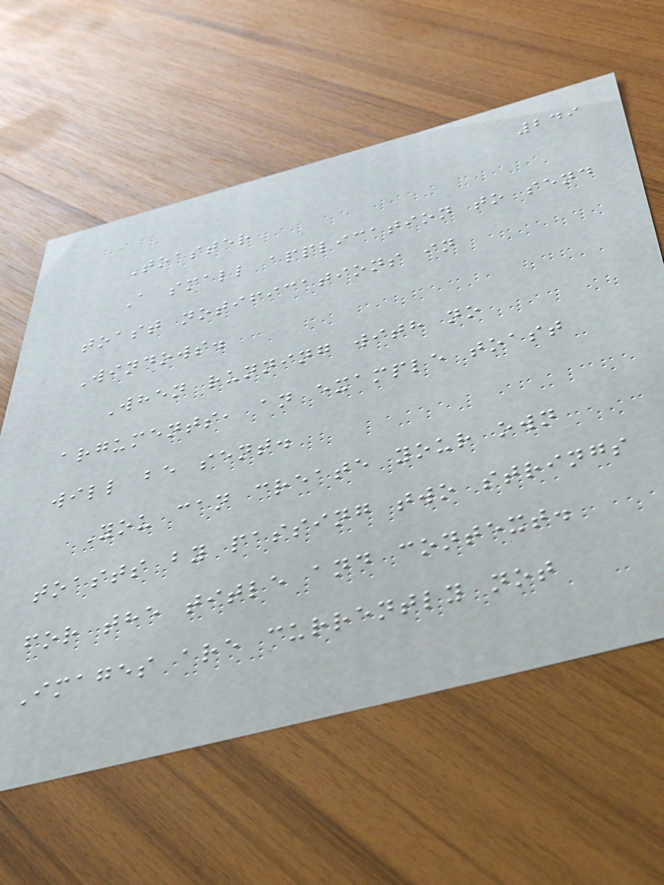249
Toaster
A small application to send
toast notifications in
Windows.
When running with no
arguments, an example toast
will be sent.
You can create your own
toasts by passing two strings
for the title and context.
Images are currently not
